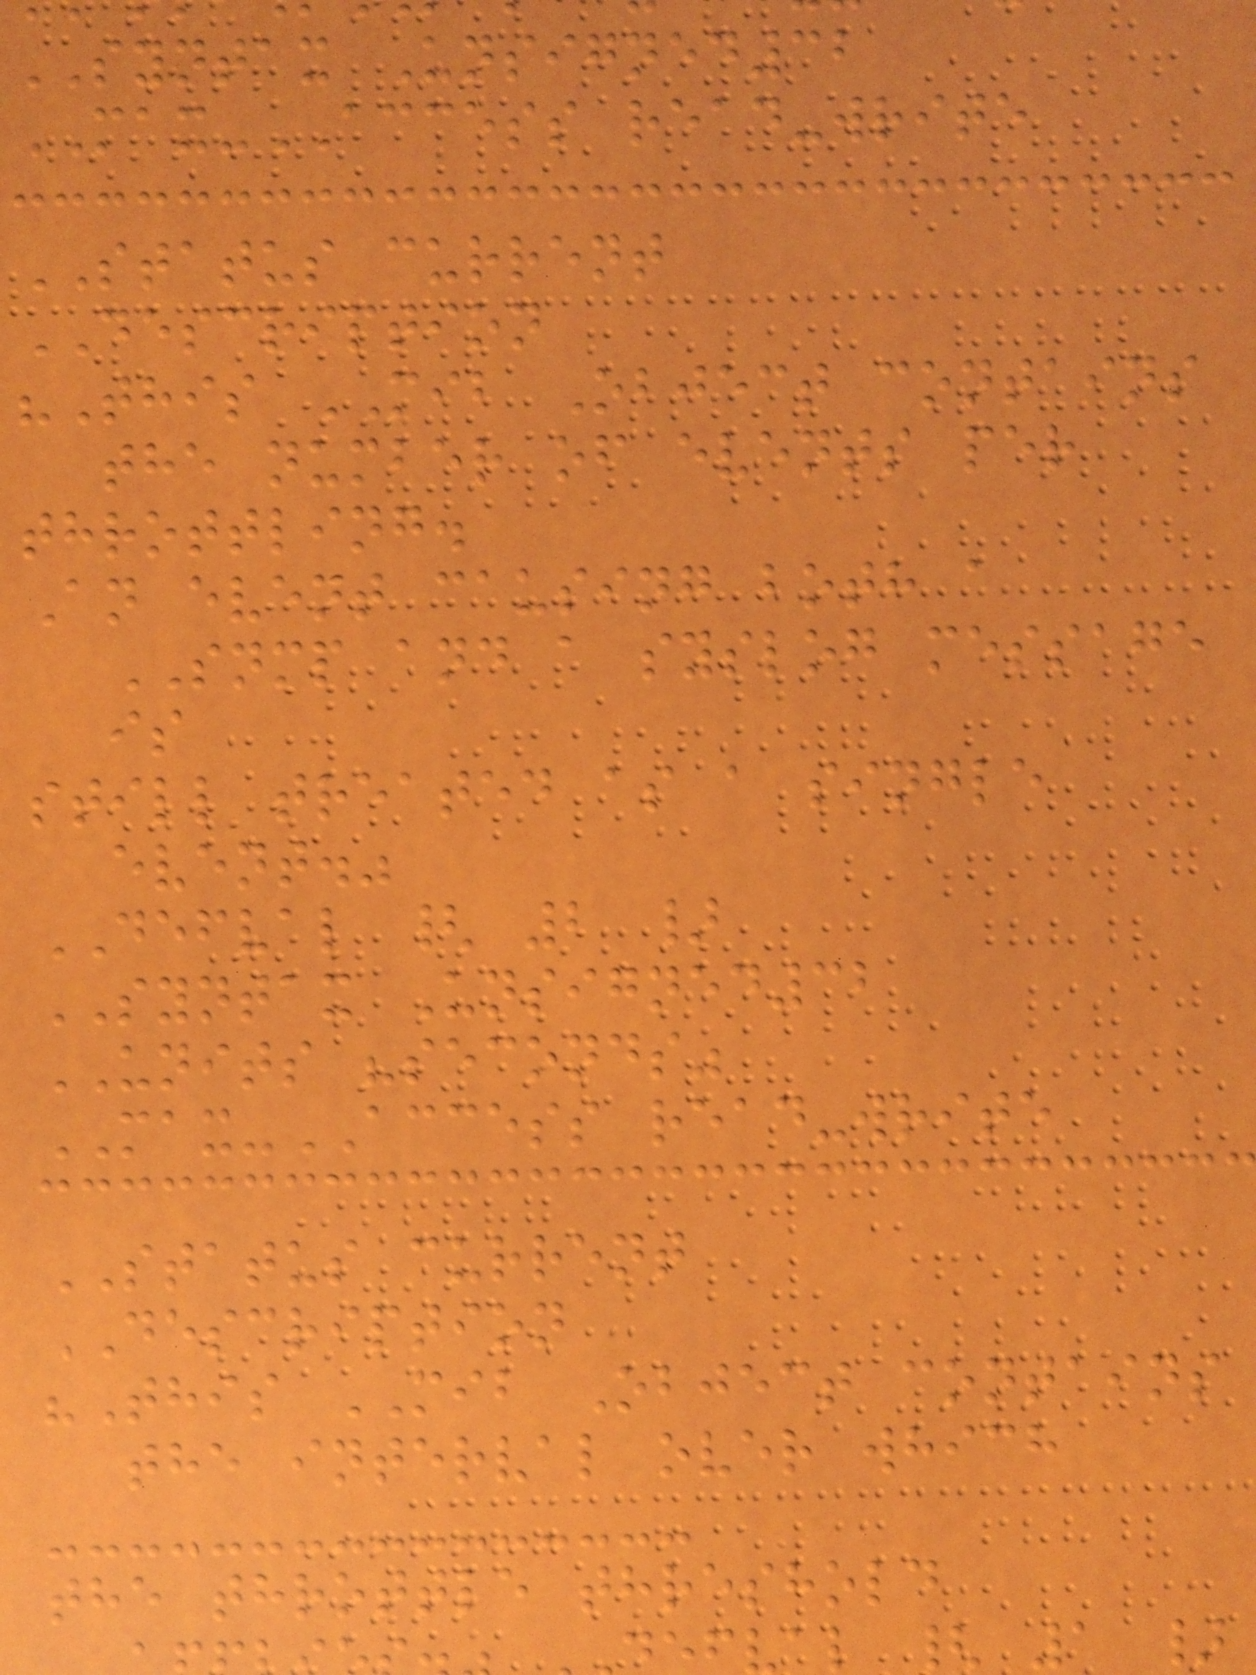SYNTAX Unsigned32
MAX-ACCESS read-write
STATUS current
DESCRIPTION
"This MIB Object contains
the number of events per
throttling.
An event causing both a
SNMP and a syslog message
is
still treated as a single
event."
DEFVAL { 2 }
SYNTAX Unsigned32
UNITS "seconds"
MAX-ACCESS read-write
STATUS current
DESCRIPTION
"This MIB Object contains
the interval over which
the throttle threshold
al { 1 }
